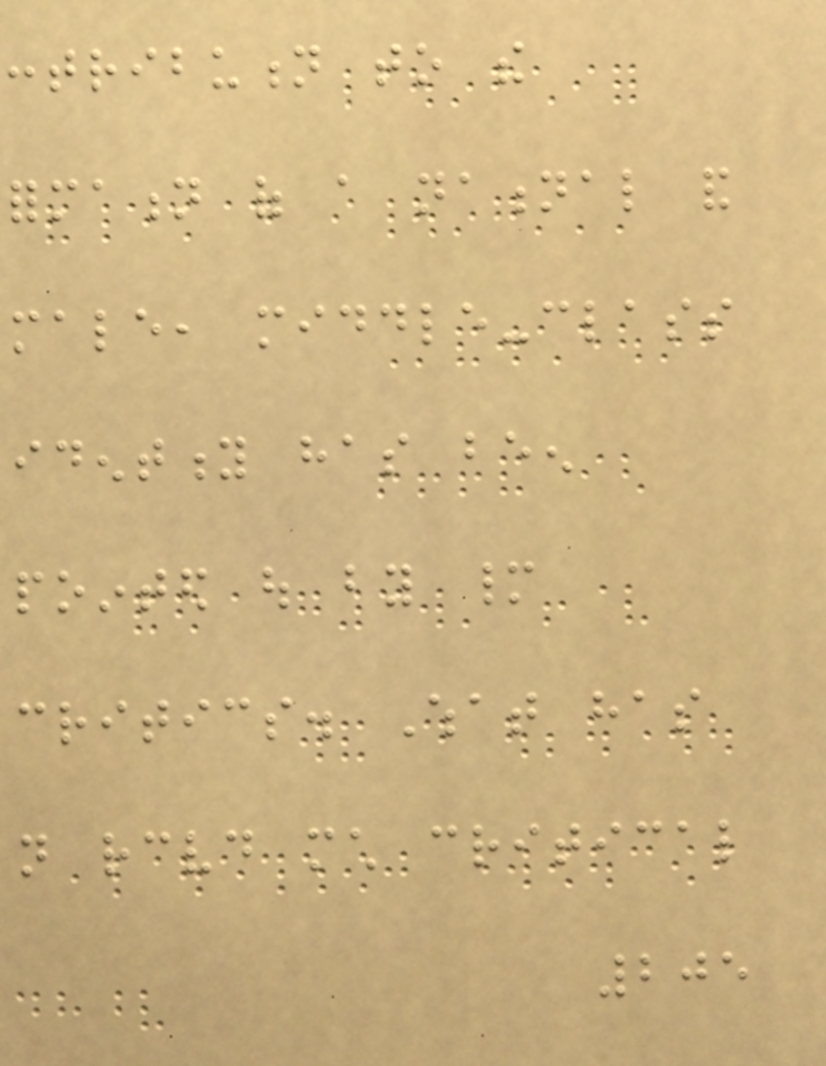contribution to the
formation of a national and
male, middle-class
identity has been
pointed out by many
critics. What has
not received much critical
205
